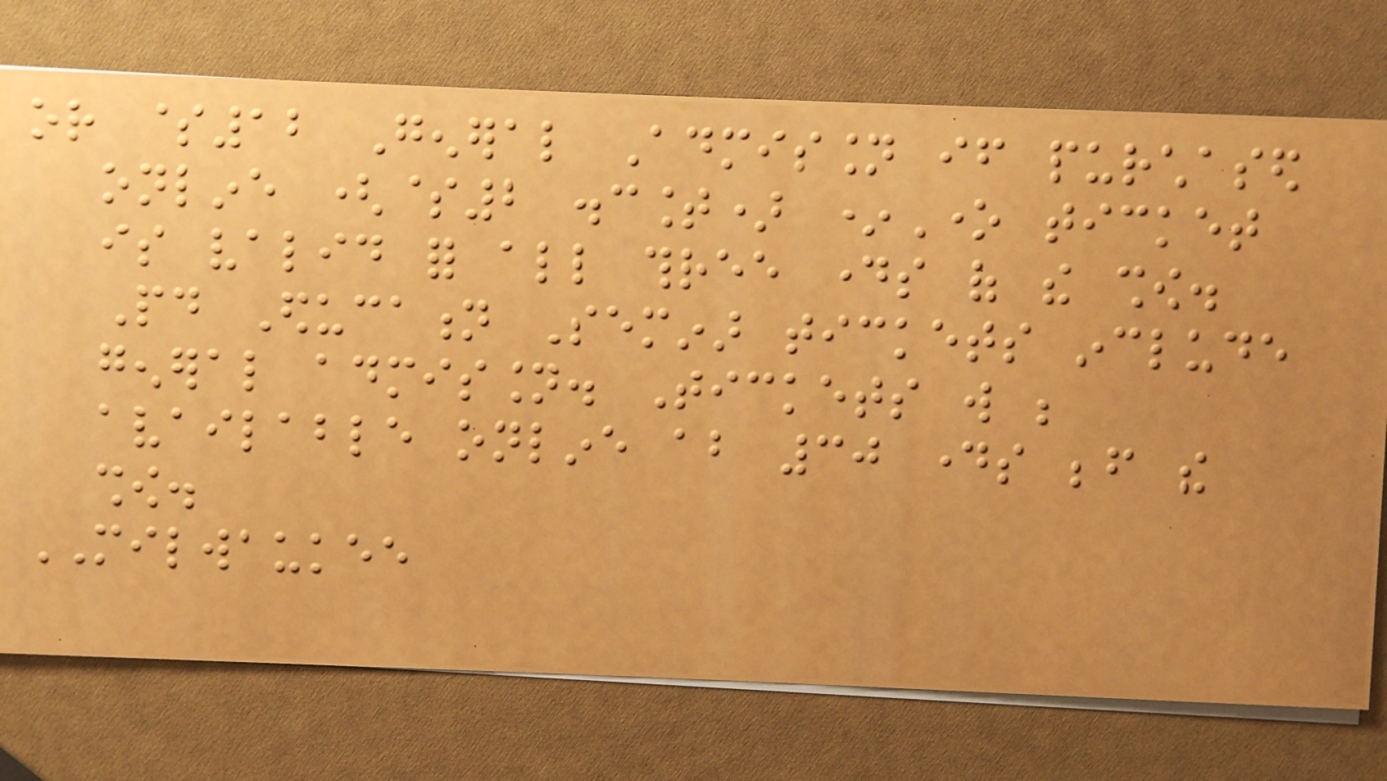or $12 General Admission if purchased
online ($2 discount) *One ticket
is valid for all three days of the show.
Paid Education Seminar tickets include
general admission. Tickets will be
available online about 30 days before the
show.
MILWAUKEE
